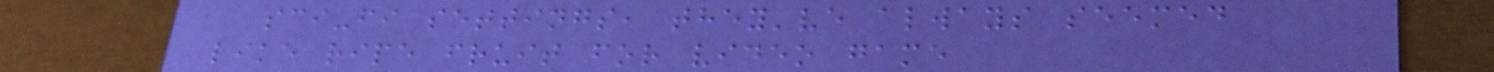sci-fi settings, they've always seemed
like ripe fruit for video game
